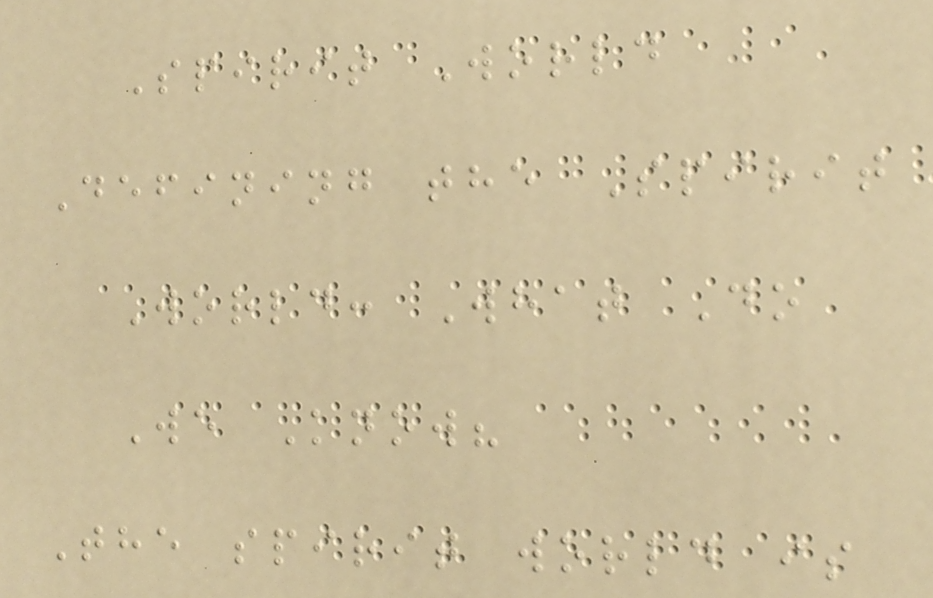Spirit World
Defining the Spirit
World: What Do
We Know?
The spirit world is
